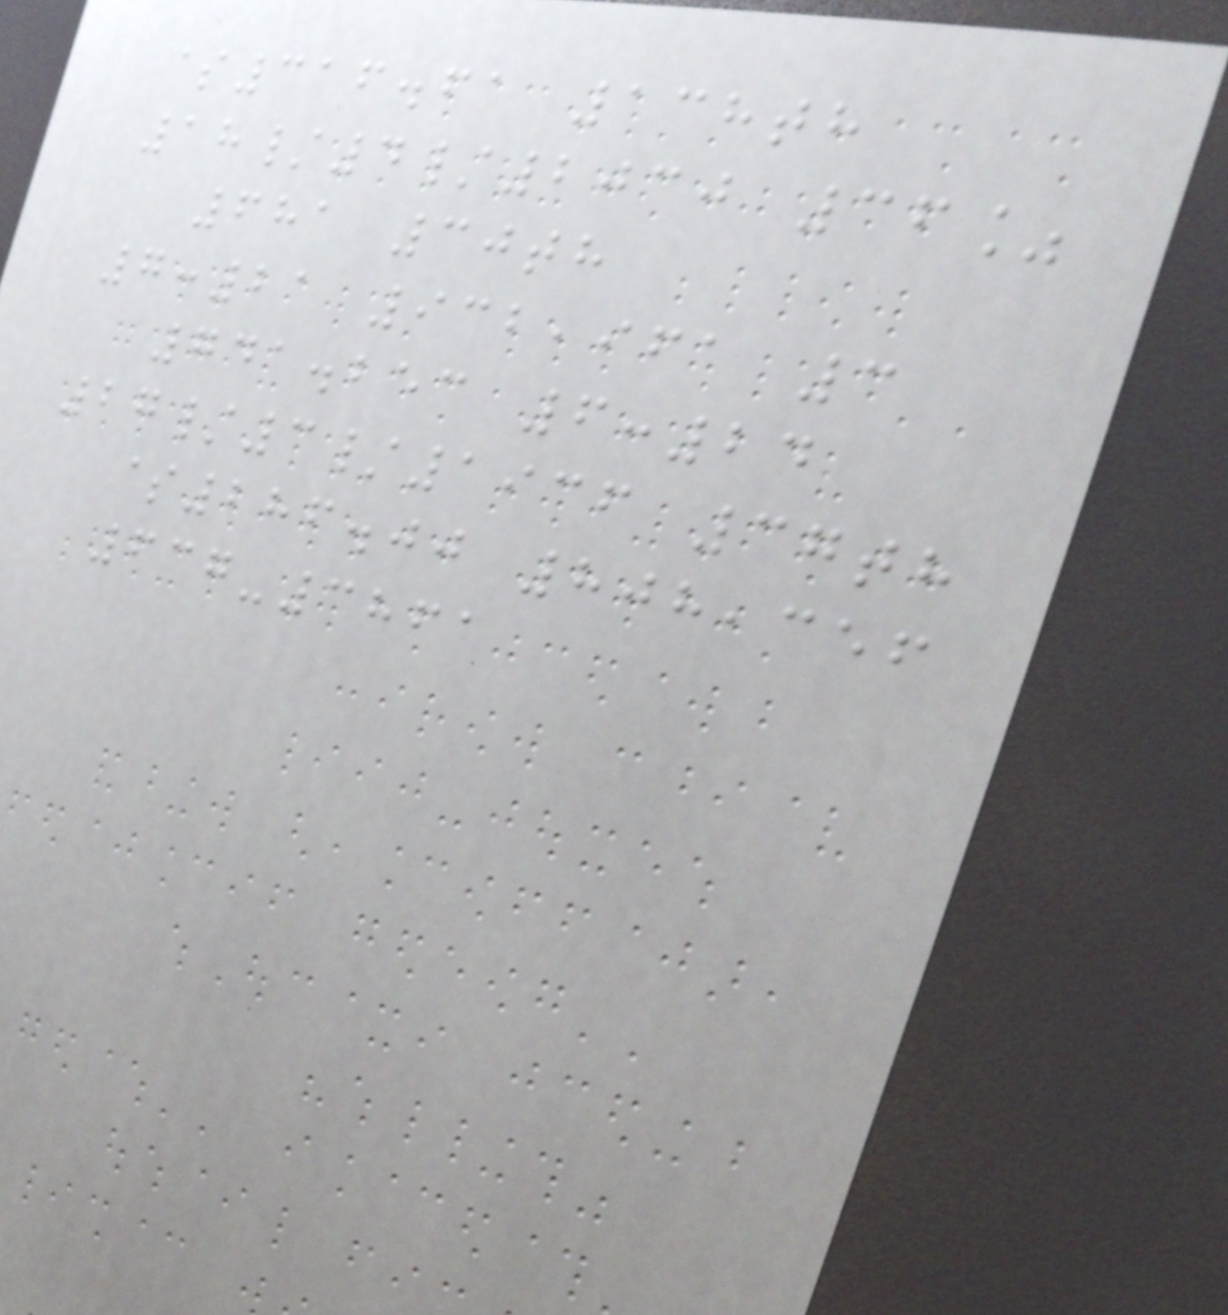$316.61 138th
18/4/2030 36%
681 30th
7:21 932,961 3
741.253 6:24
27/3/1936 37th
$286.00 808,356
637-3861
